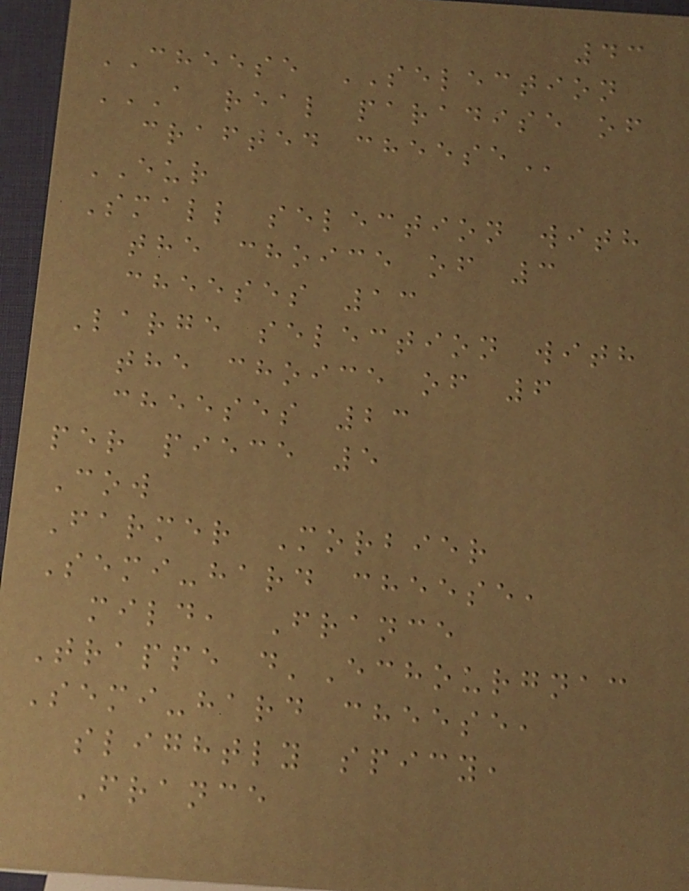43
CHEESE SELECTION
A REAL PARADISE OF
CRAFTED CHEESE
EUR
Small selection with
the choice of 3
cheeses 13
Large selection with
the choice of 6
cheeses 23
per piece 5
Cow
Farmer Morbier
Semi-hard cheese,
mild, France
Trappe d'Echourgnac
Semi-hard cheese,
slightly spicy,
France
